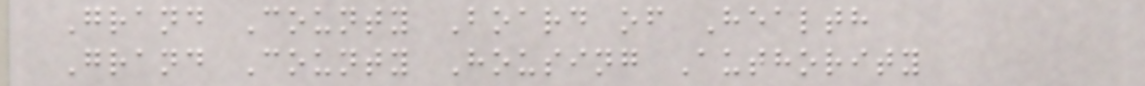Grand County Board of Health
Grand County Housing Authority
